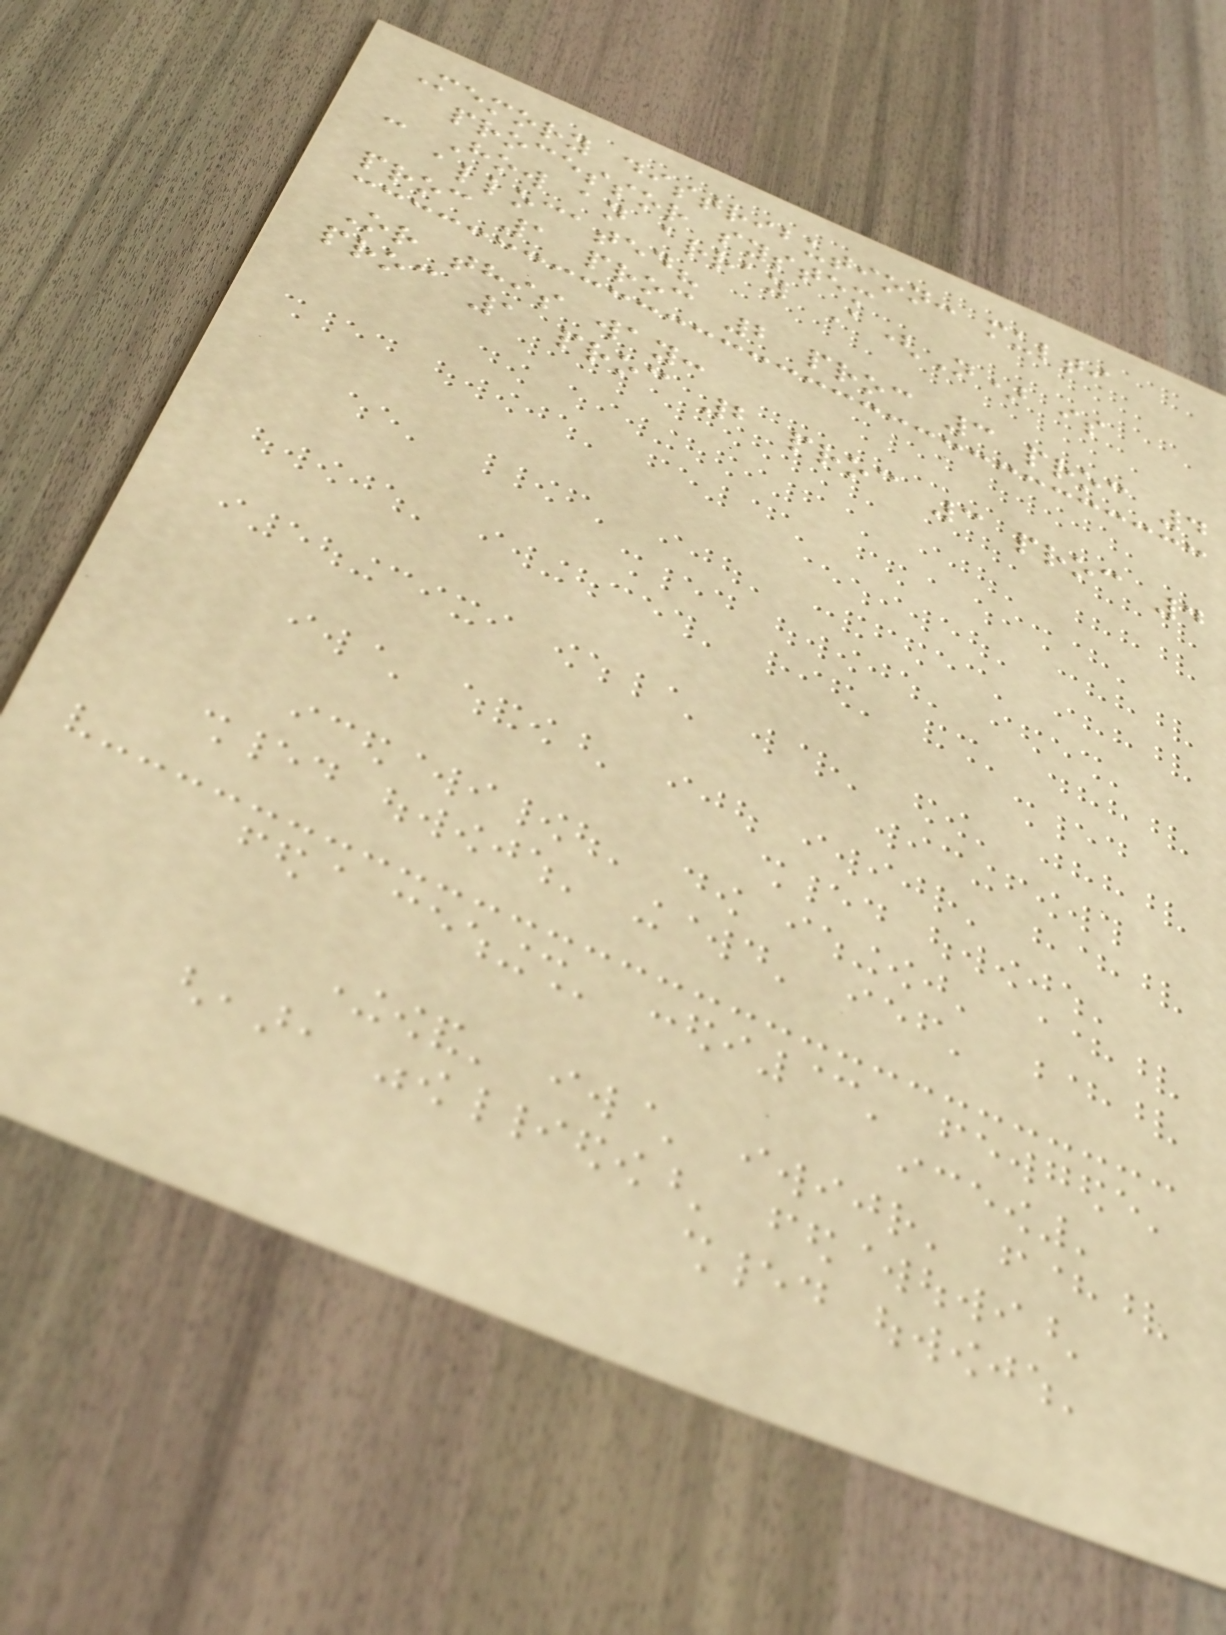Memory distribution: multi
processor system
- How an array A(N) is
allocated?
proc 1 proc 2 proc 3 proc 4
Or this way:
proc 1 proc 2 proc 3 proc 4
